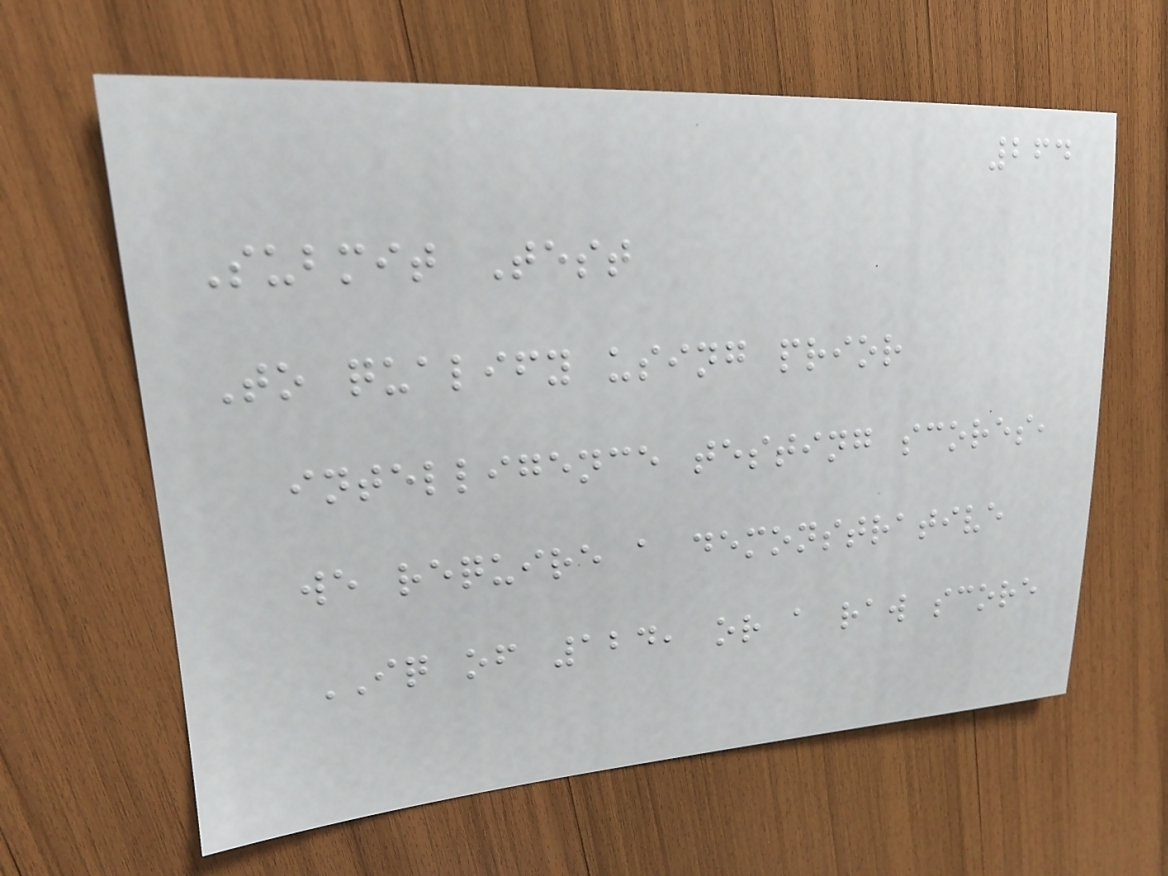264
Submit Test
To qualify using prior
intelligence testing scores,
we require a demonstrative
IQ of 124, or a raw score
